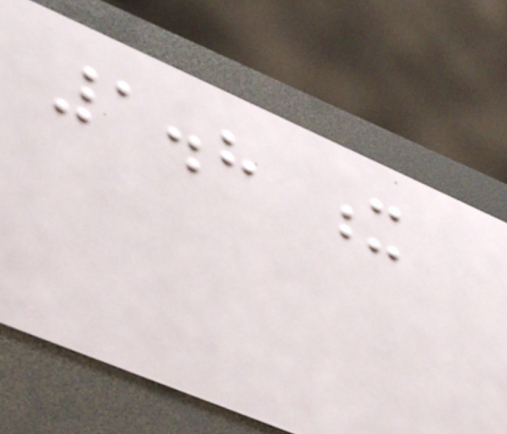1.8 x
